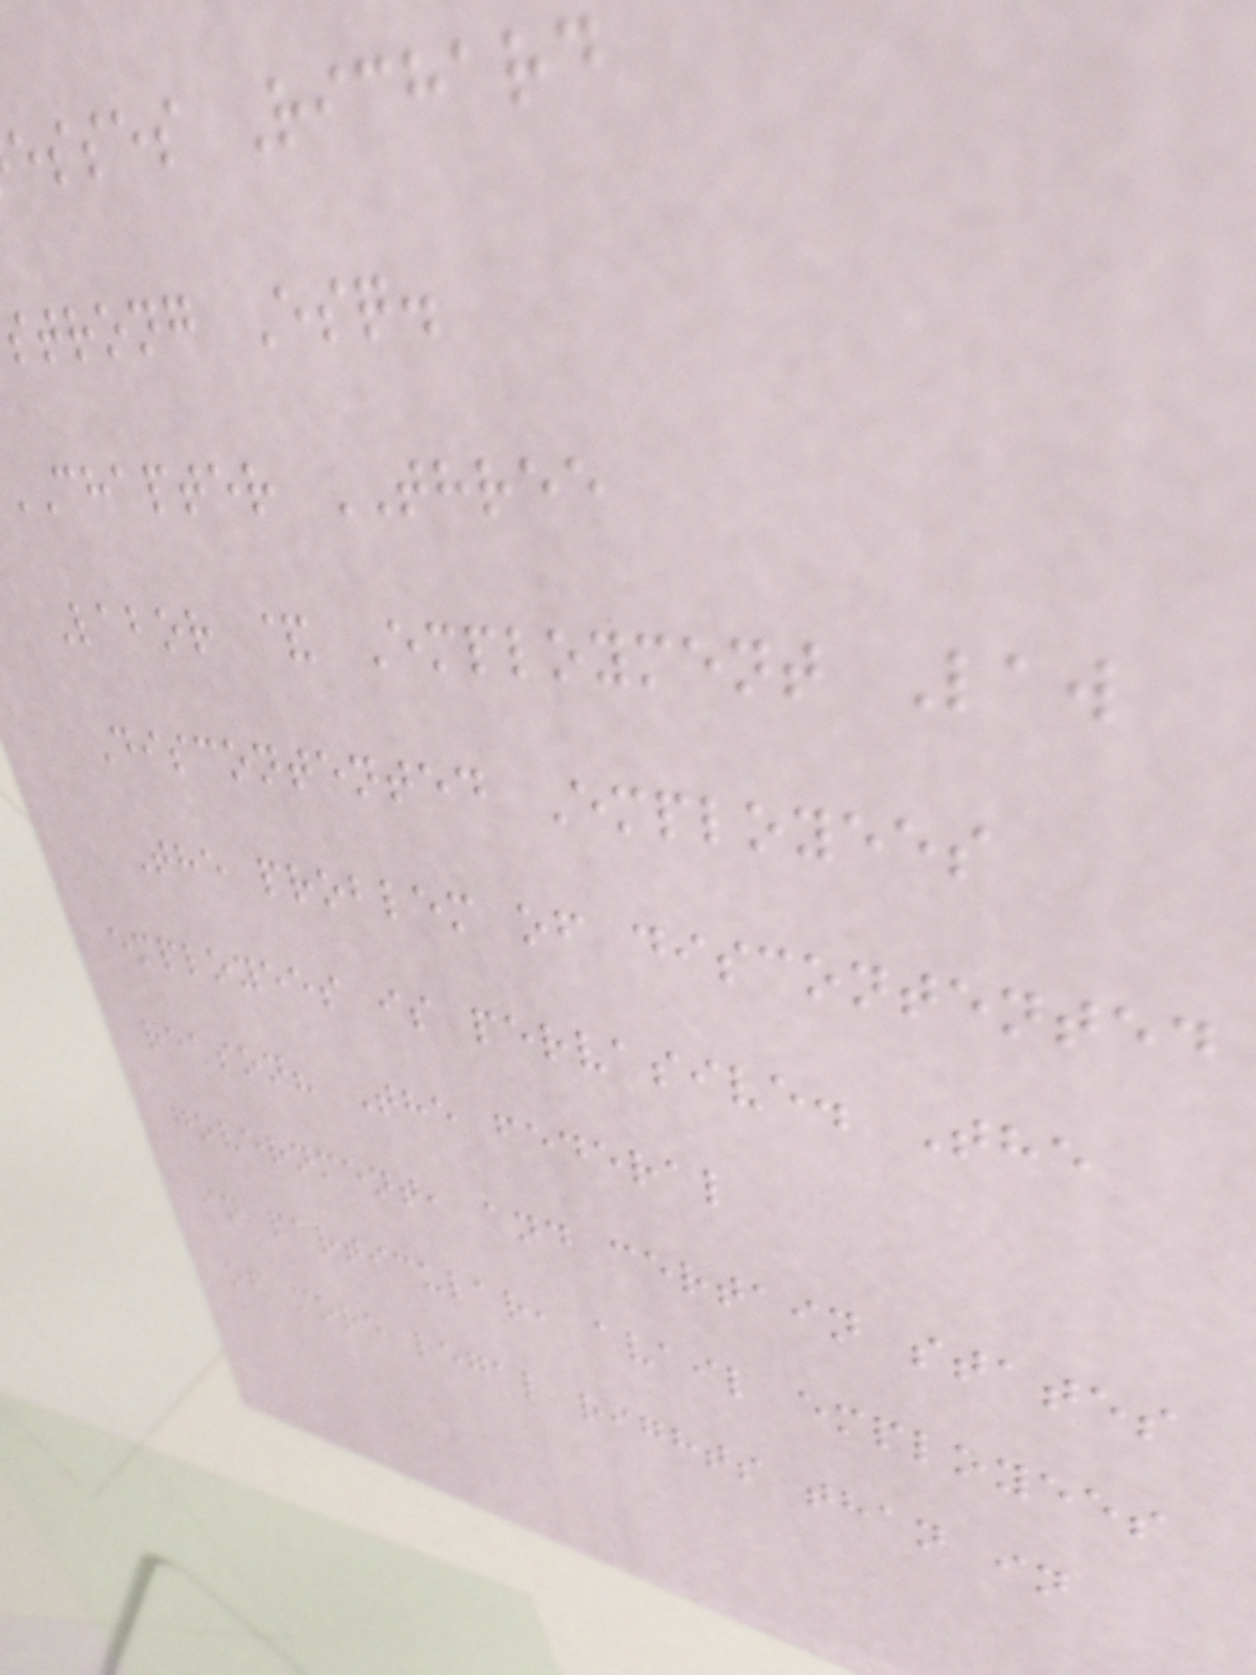esses Richard
strong Esq.
chapter THREE
Labor & Employment Law
Discontented Employees
The problem of discontented
employees is pervasive. The
reason? The federal
government, and certain states
in particular, avail employees
of more legal rights than in
